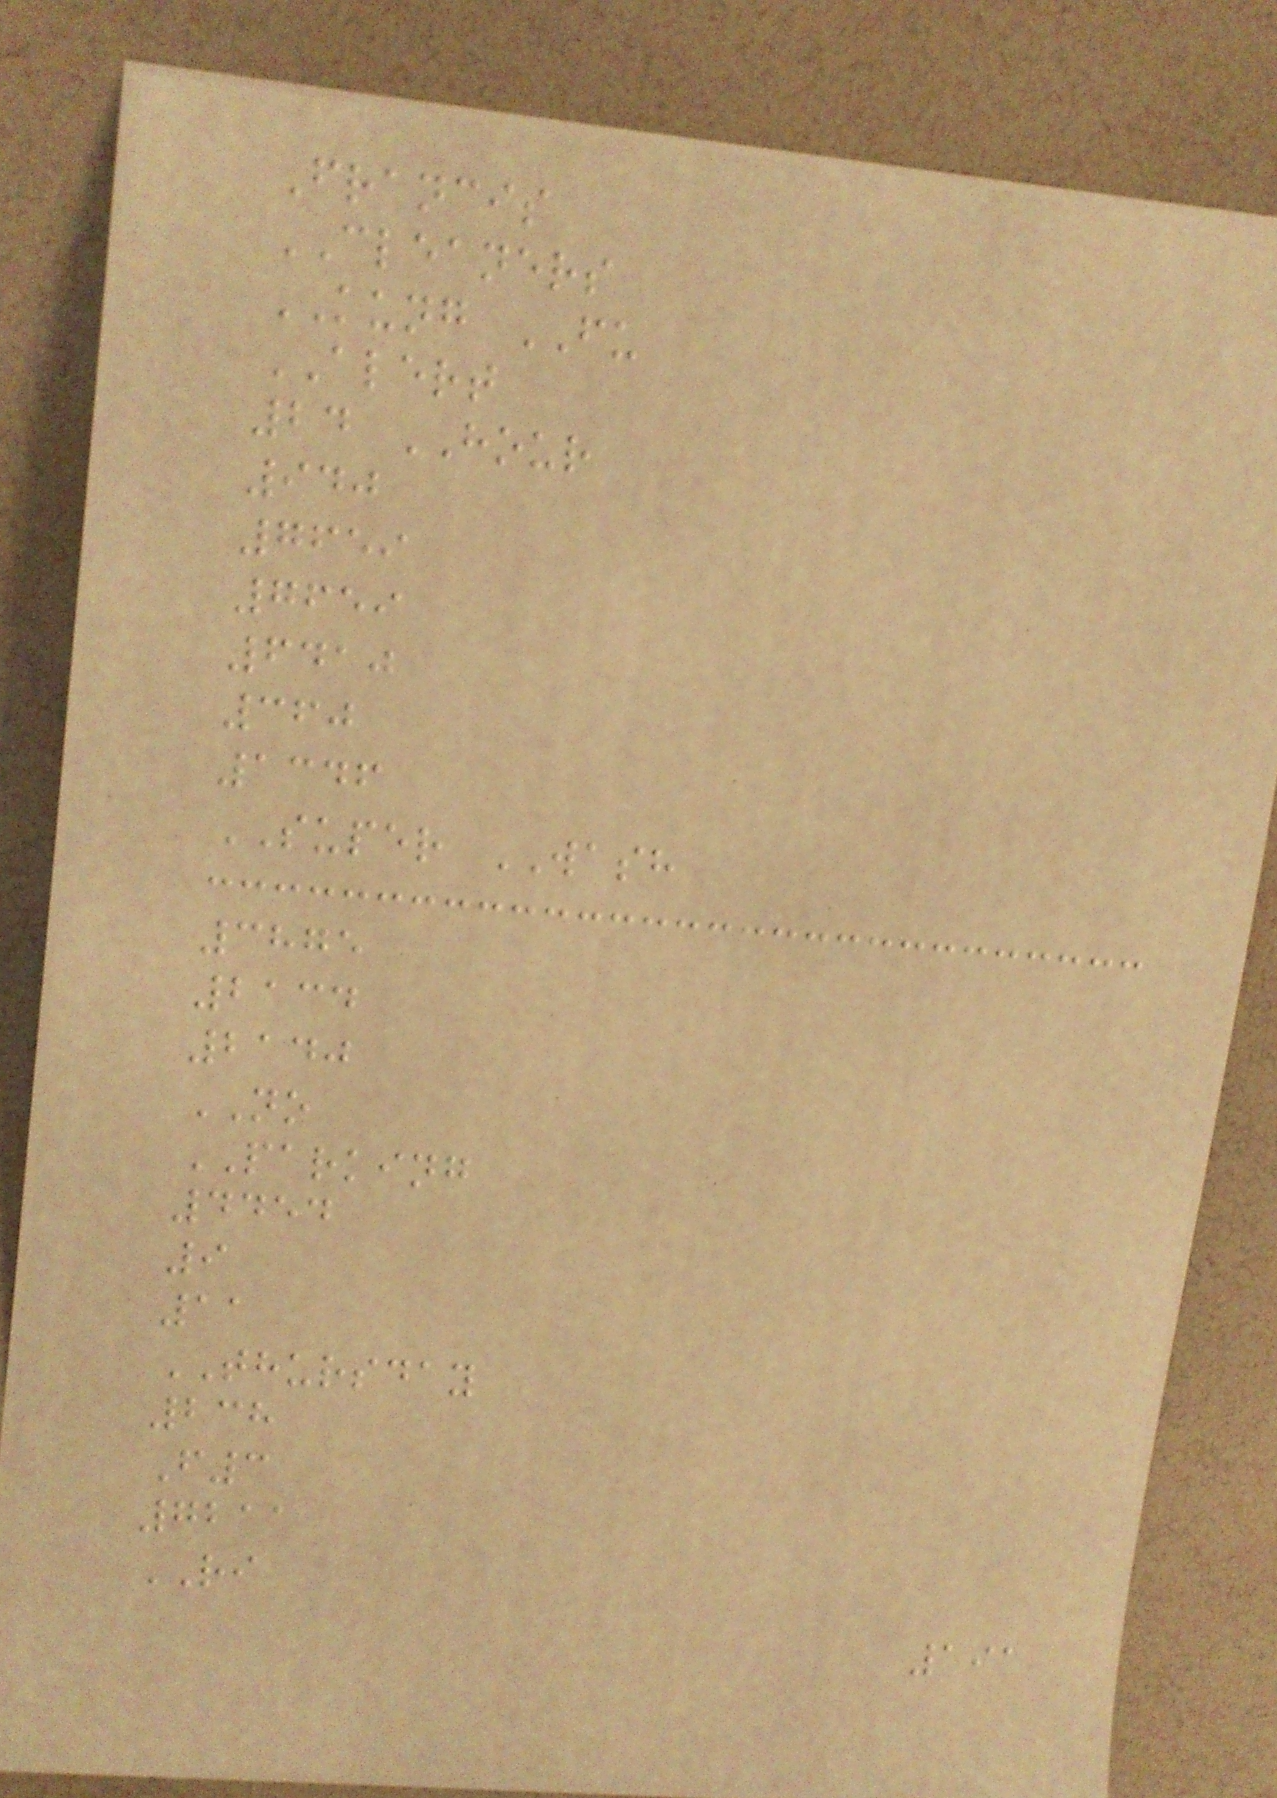Francis
CLEANERS
KUNG FU
ALERT
24 HOUR
940
7659
7659
6410
360
1346
SUPER WASH
3875
2134
2140
NO
PARKING
4454
9
11
THURSDAY
238
F3
7211
RI
191
